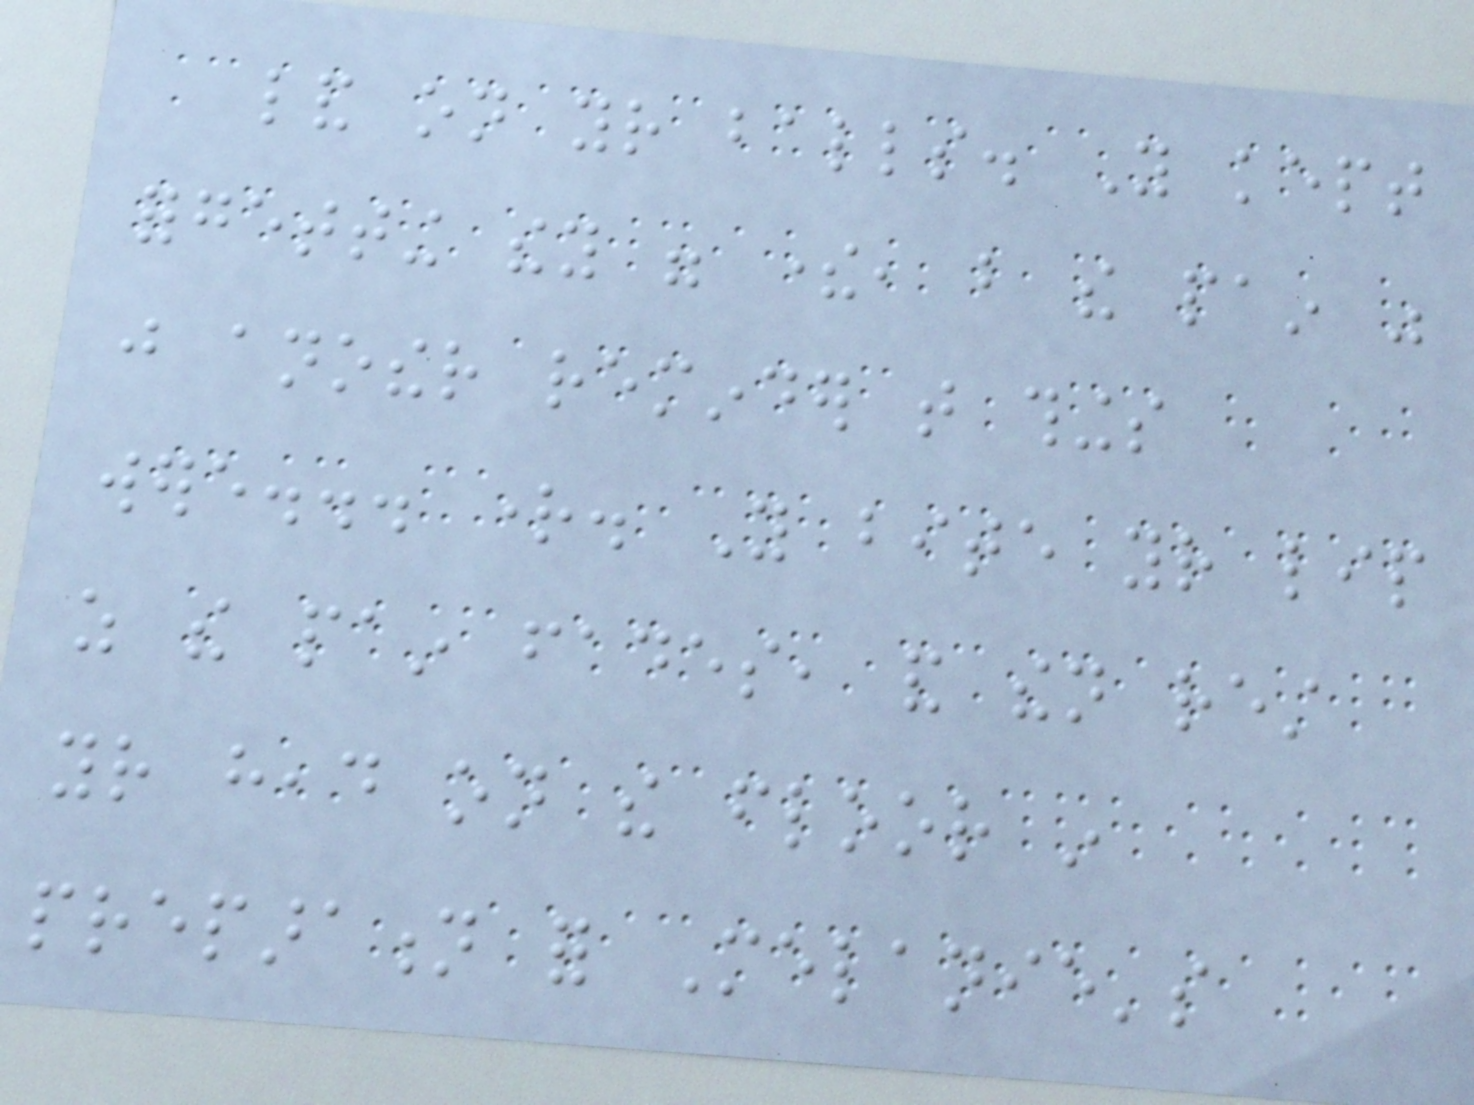land on your balls. You kept
forgetting they were there, but the pain was
just another reminder that things
were... right. You bite your lip
as the pain fades, and then rest
your head on the floor in
preparation for Melanie's
